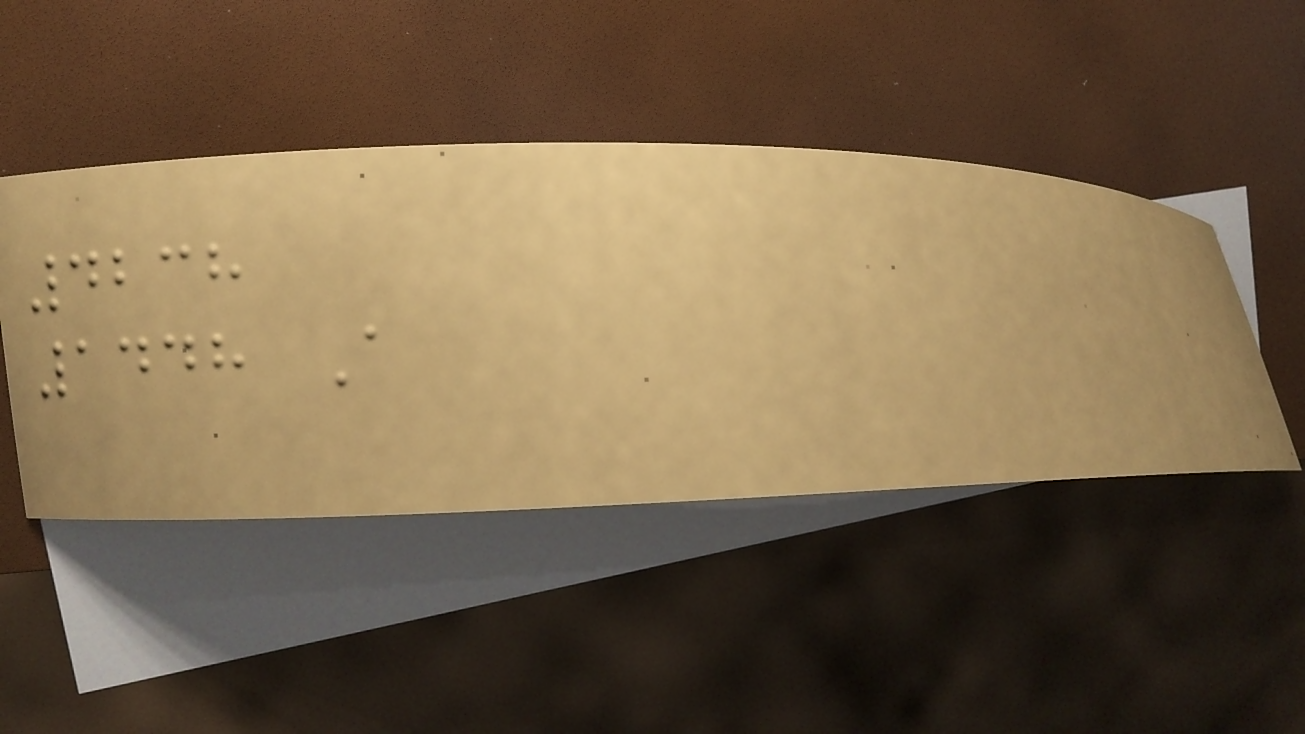4238
1448 A
